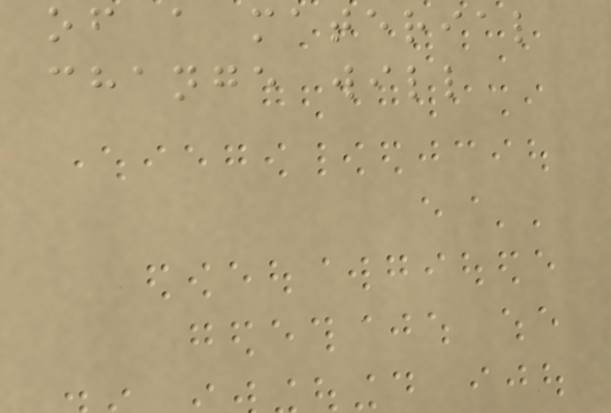of a material
change will
